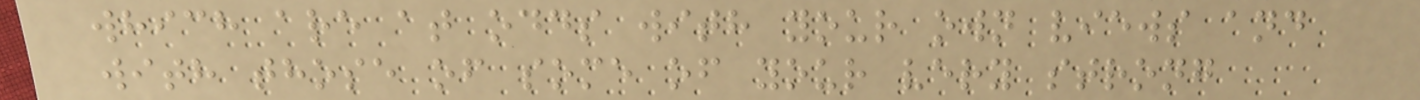which are at odds with your own views and
with those of some of your very strong
